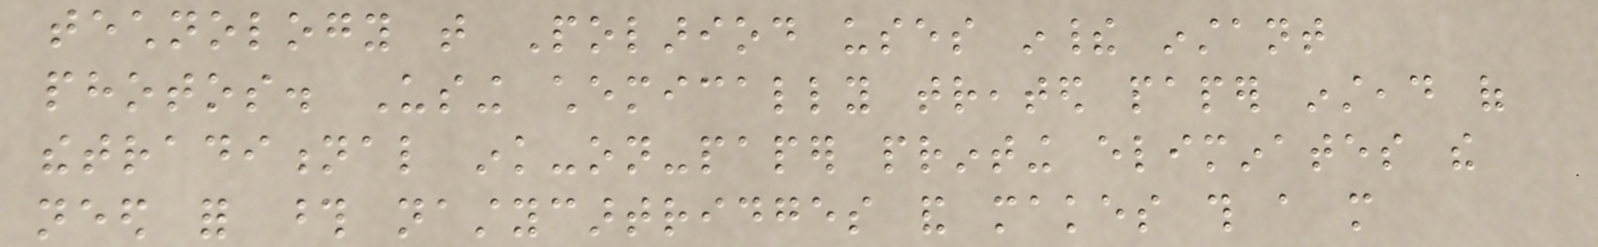technology that Polariod uses intheir instant
photos. Using chemically treated paper instead of
thetraditional ink-on-paper printing eliminates the
need for those nastycartridges and makes this a more
